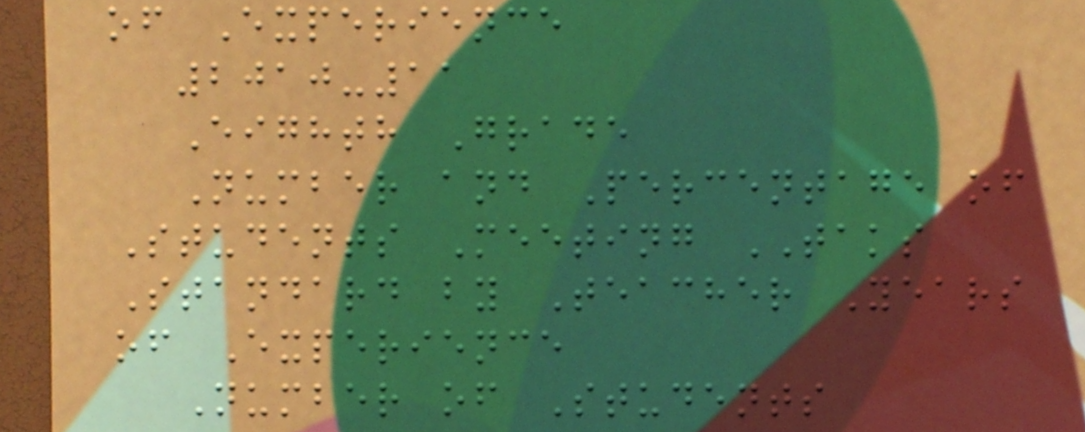of Experience
2010-11
Eighth Grade
Number and Percentage of
Students Meeting TAKS
Standard by Teacher Years
of Experience
Number of Students
